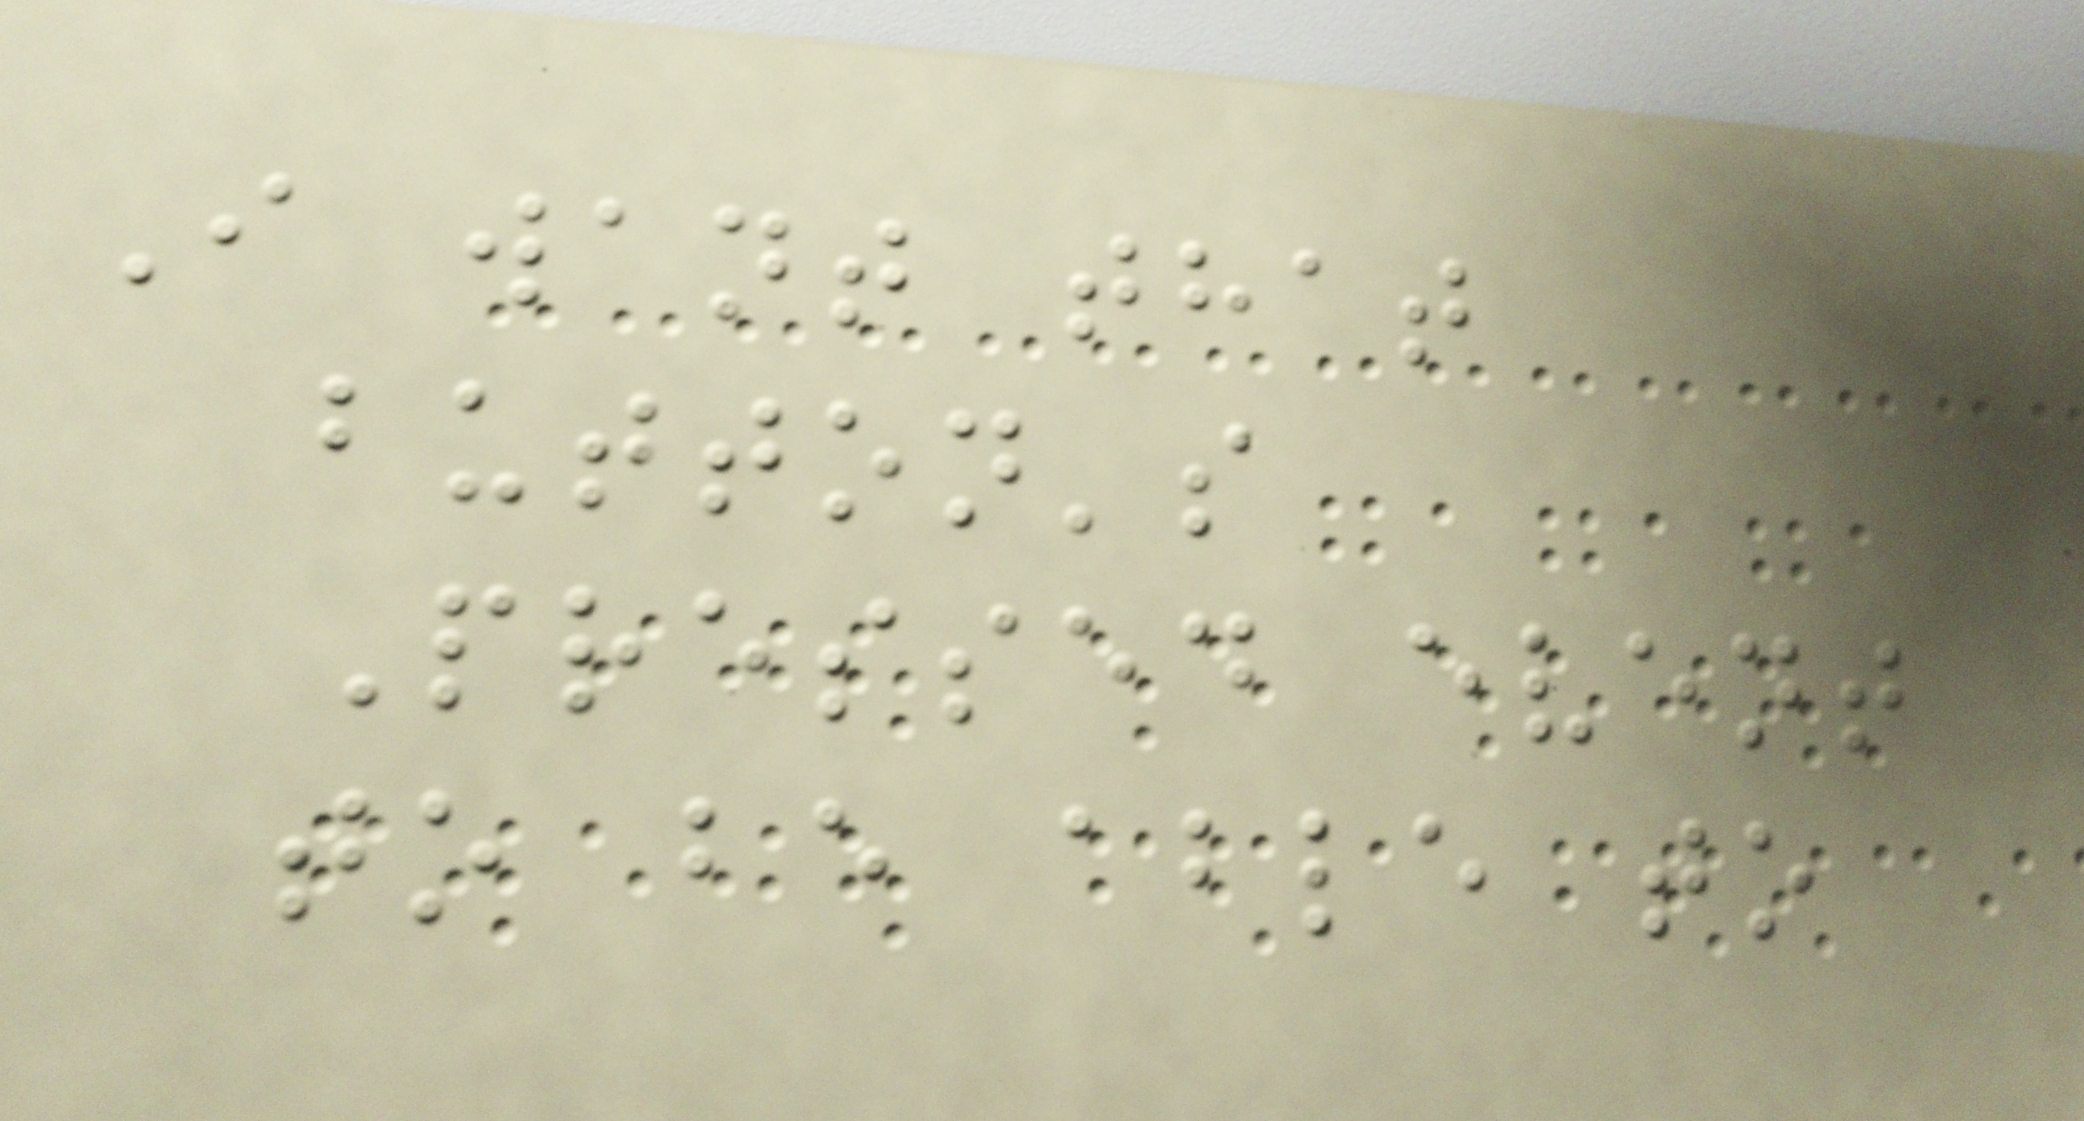I want that
button's
Pressed event
to be able to
